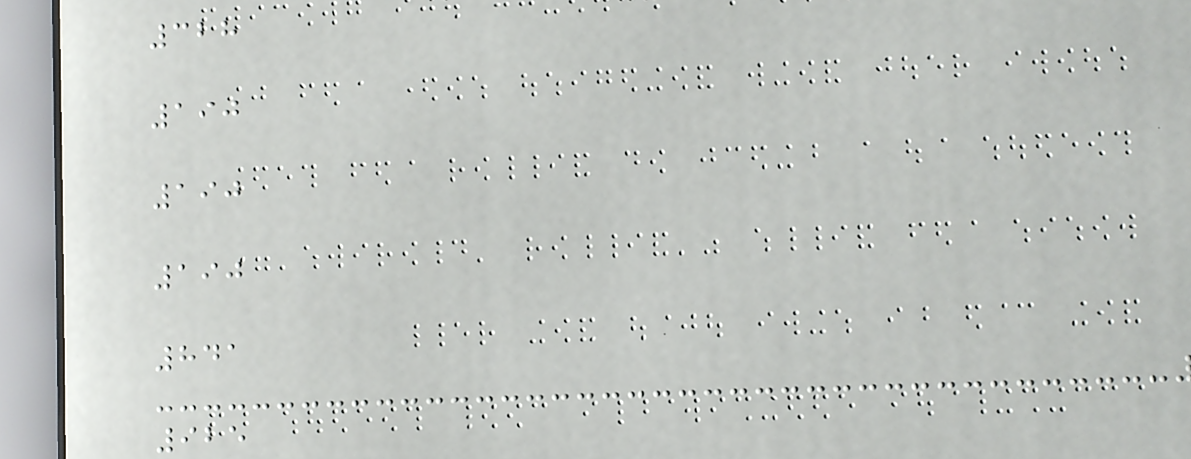328
190
190
190
841
925
